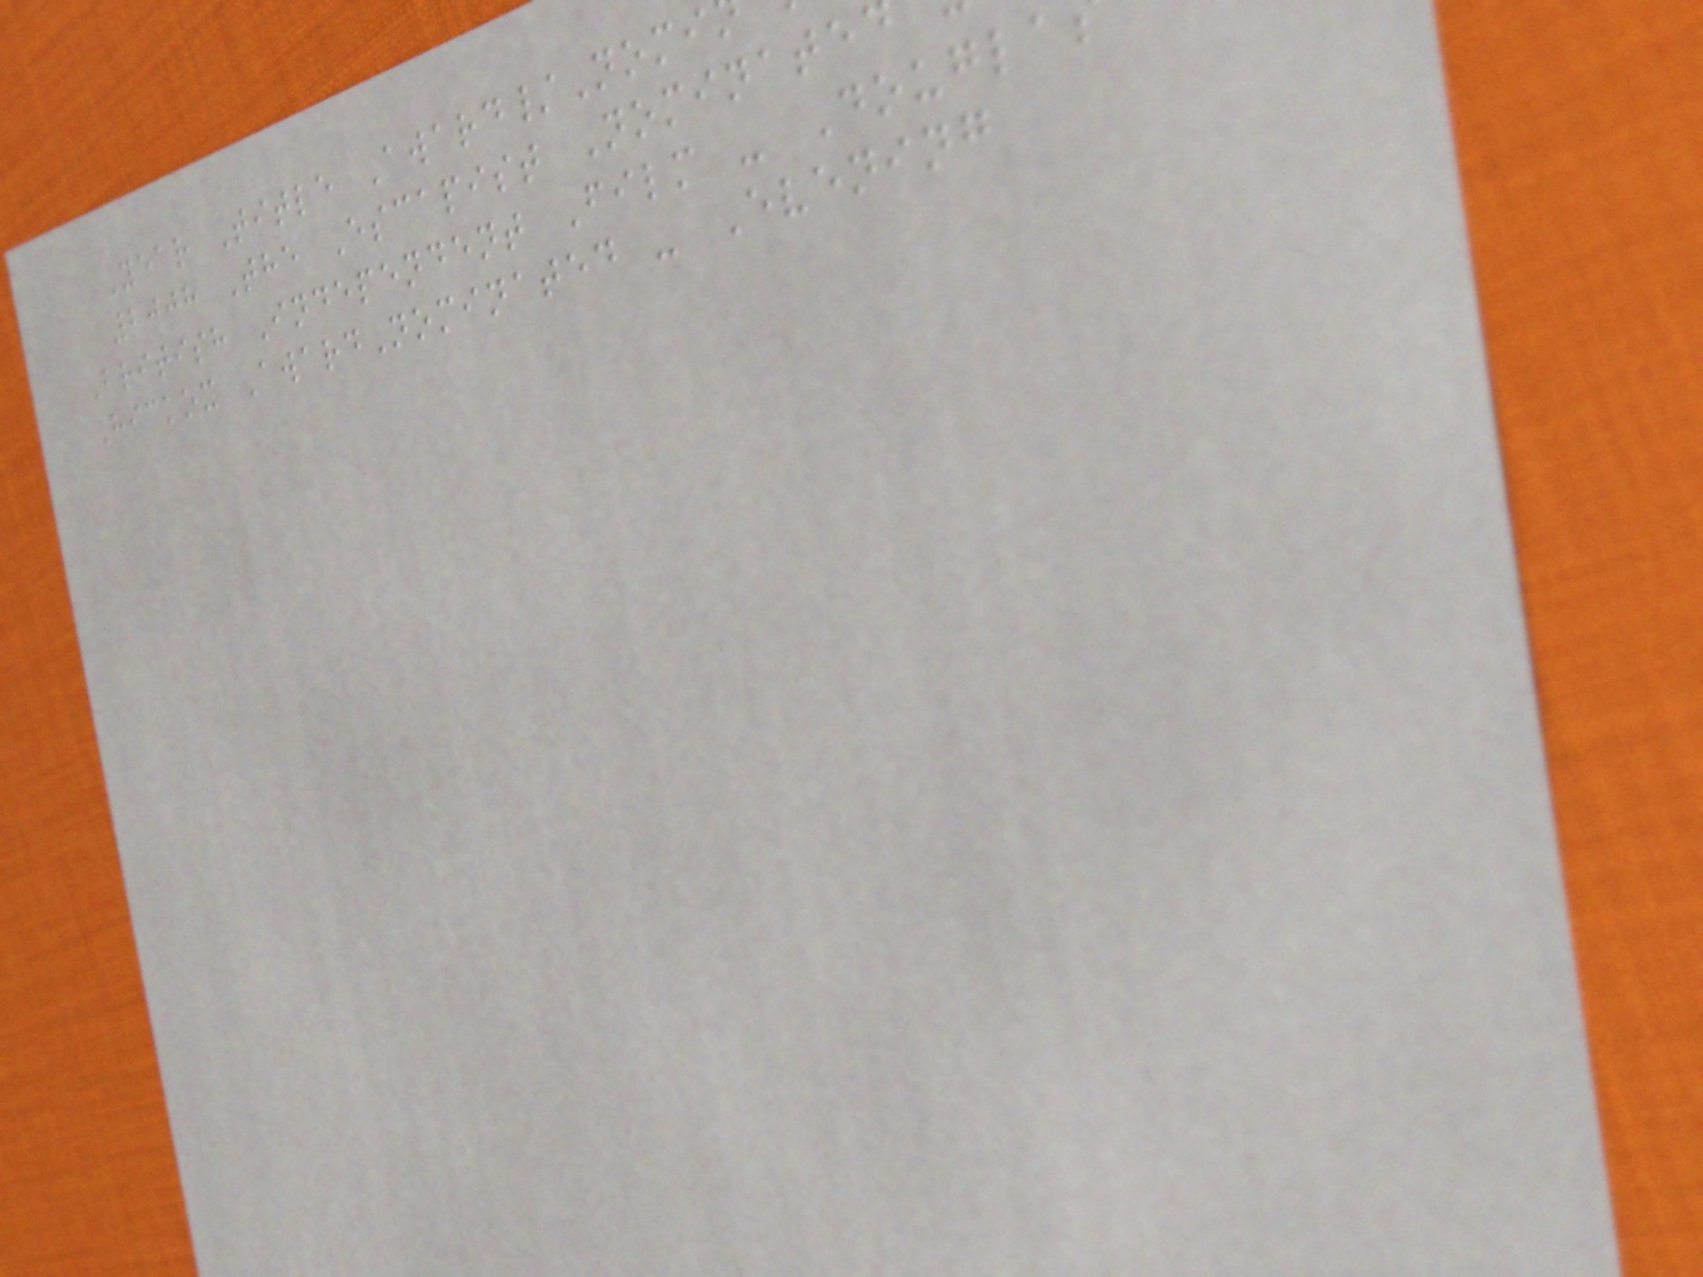Year Title Award/Nomi
2008 The Escapist Nominate
British Independent Film - Dougla
Hickox AwardNominated - Evening
